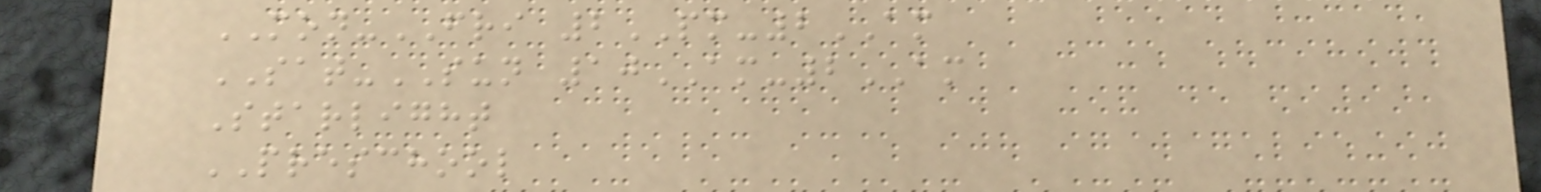MON-FRI 2PM-2AM
SAT-SUN 10AM-2AM
Starlight
PRESCHOOL
